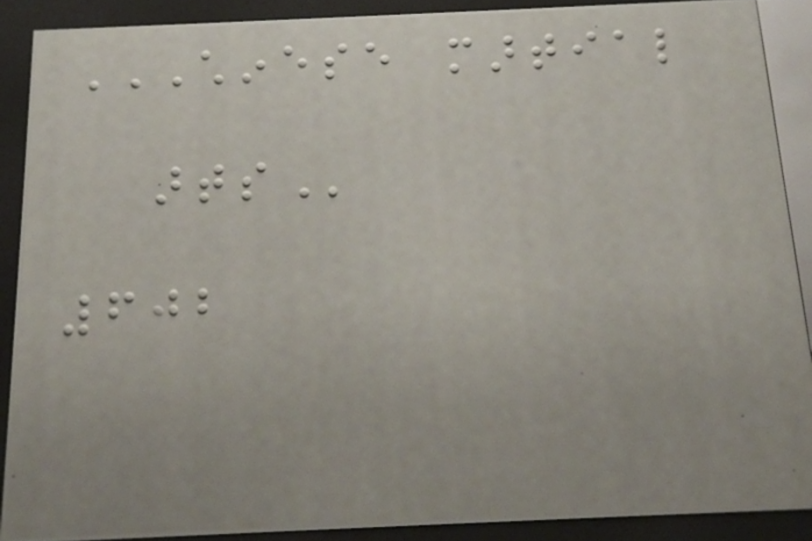CHINESE MARTIAL
ARTS
602
